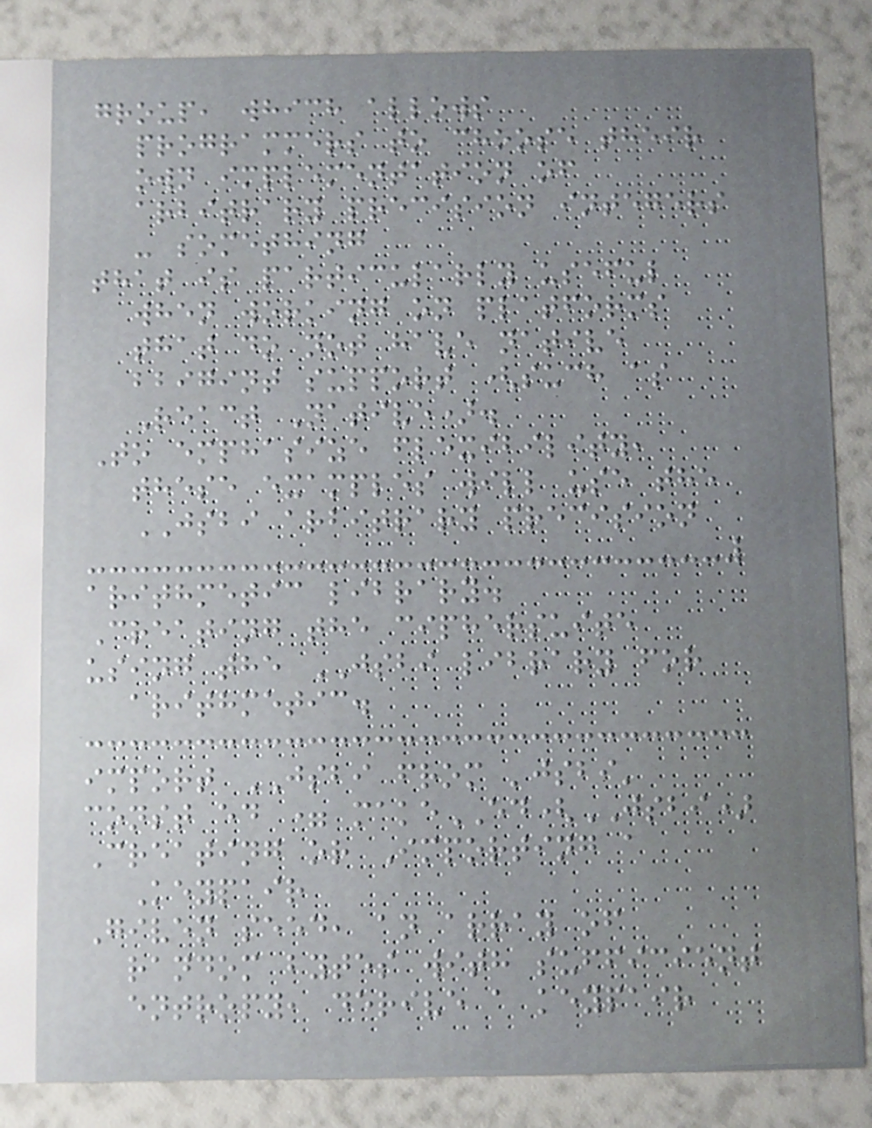group, which allows
programmers to choose their
own implementation of
arbitrary precision integers
- something
that is particularly useful
when working on platforms
that do not have native
bbigint support (such as
React Native).
To emphasize flexibility,
these examples will use the
JSBI arbitrary precision
arithmetic library.
Creating the ciphersuite
using the JSBI library for
arithmetic.
import JSBI from 'jsbi'
const ed = makeED(JSBI)
Creating or Importing a
Keypair
Given seed, an array of
random bytes with sufficient
entropy, derive a keypair
